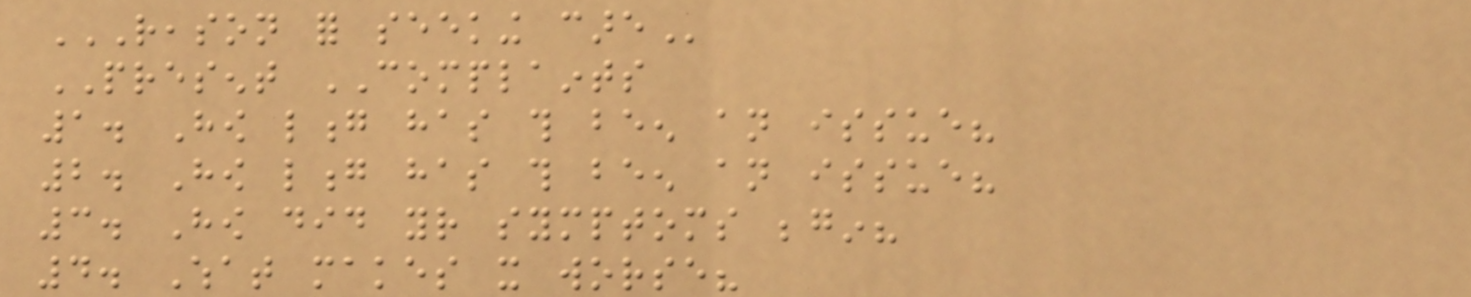REASON FOR SEEKING CARE
PRESENT COMPLAINTS
1. How long has this been an issue?
2. How long has this been an issue?
3. How did your symptoms begin?
4. What makes it worse?
